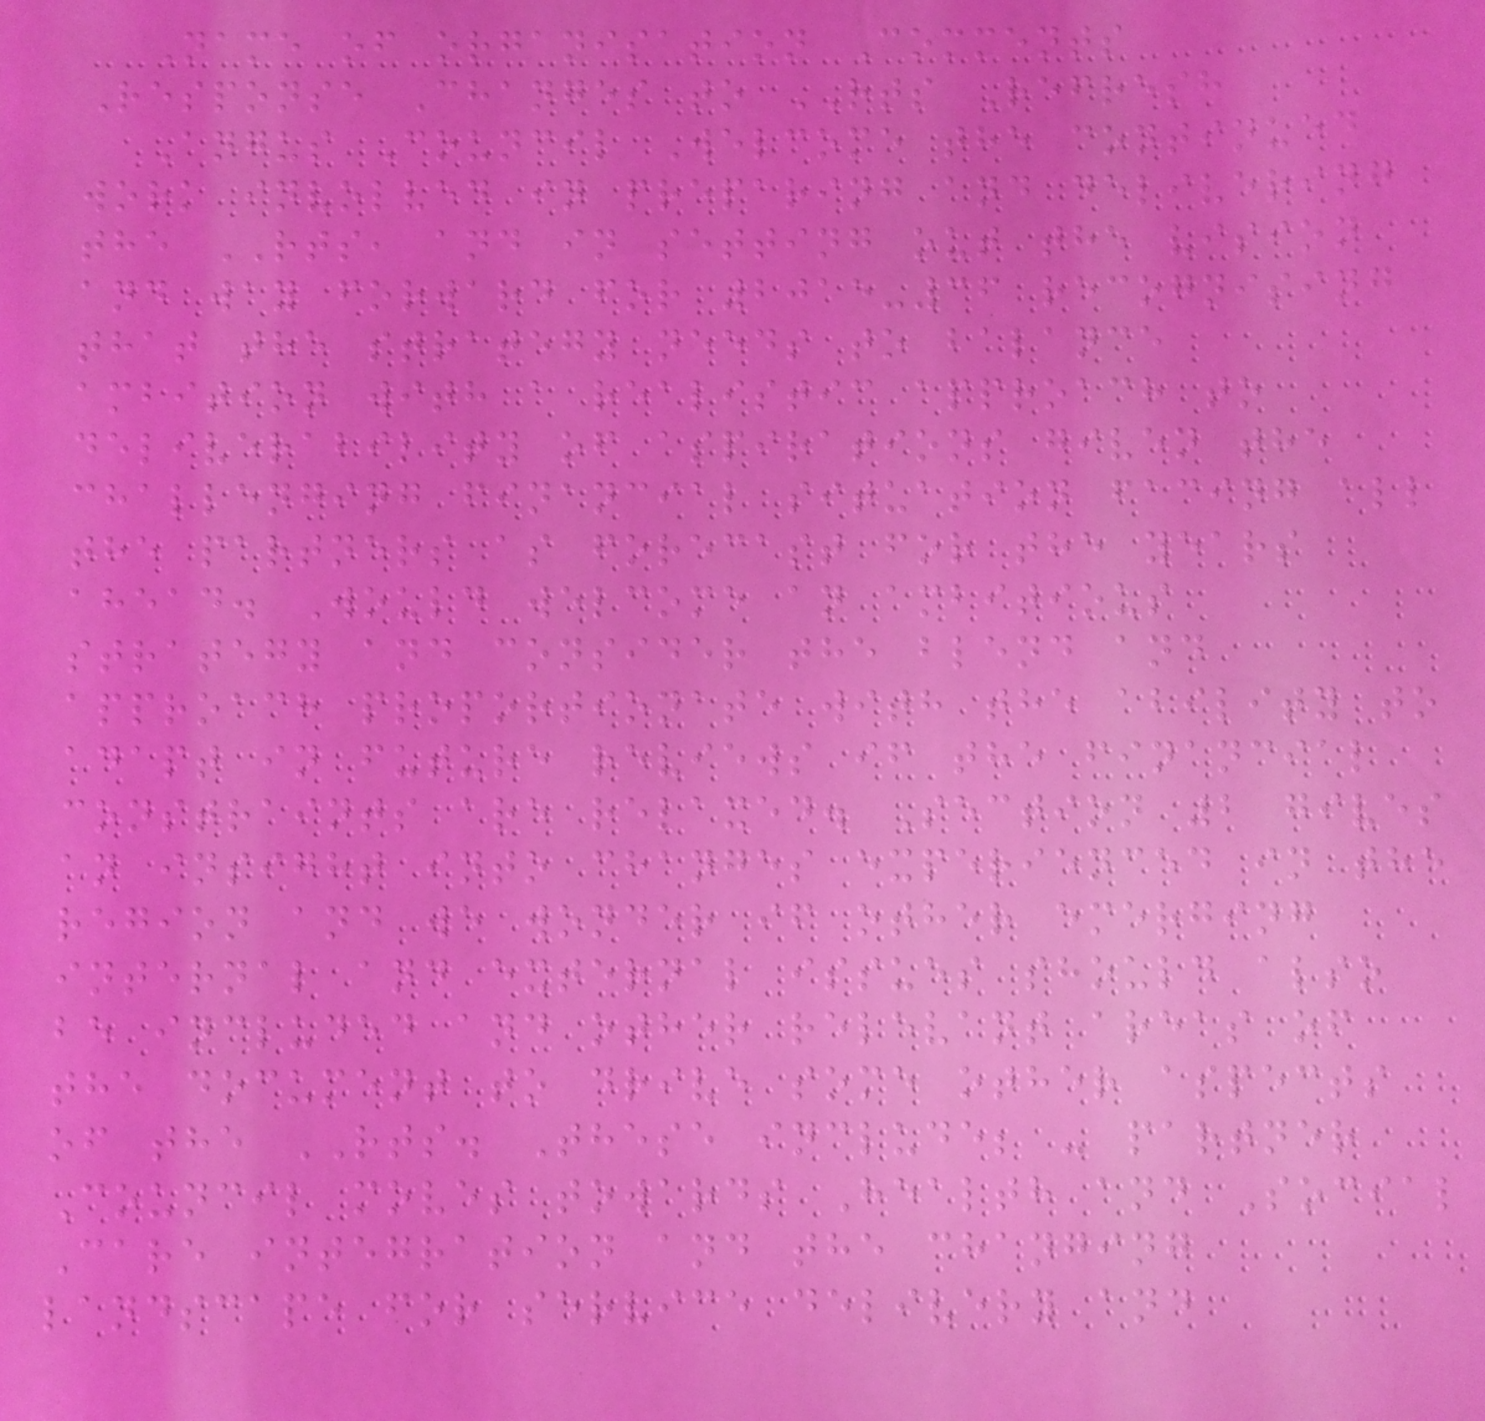Name of organisation Comments
Response Changes to RTS Refresh
Angus Council Welcome the continued
work involved in preparing and delivering
the RTS, and in setting out the vision
and way forward for 2015-36 recognising
that the strategy needs to balance
ambition with a realistic approach to
deliverability of aspirations given the
challenging financial situation facing all
the partners as forecast for the years
ahead. Would welcome an ambitious
strategy and consider the blend and
approach proportionate with the ability to
adapt in future reviews if the financial
constraints are relaxed. Section 2 gives
an insight into changes experienced in the
region and we wonder if other emerging
internal and external issues should also
be included and other relevant areas of
the document to drive some other aspects
of the RTS. These include; - partner
Council moves towards Health and Social
Care integration and the changing
landscape for service delivery and
